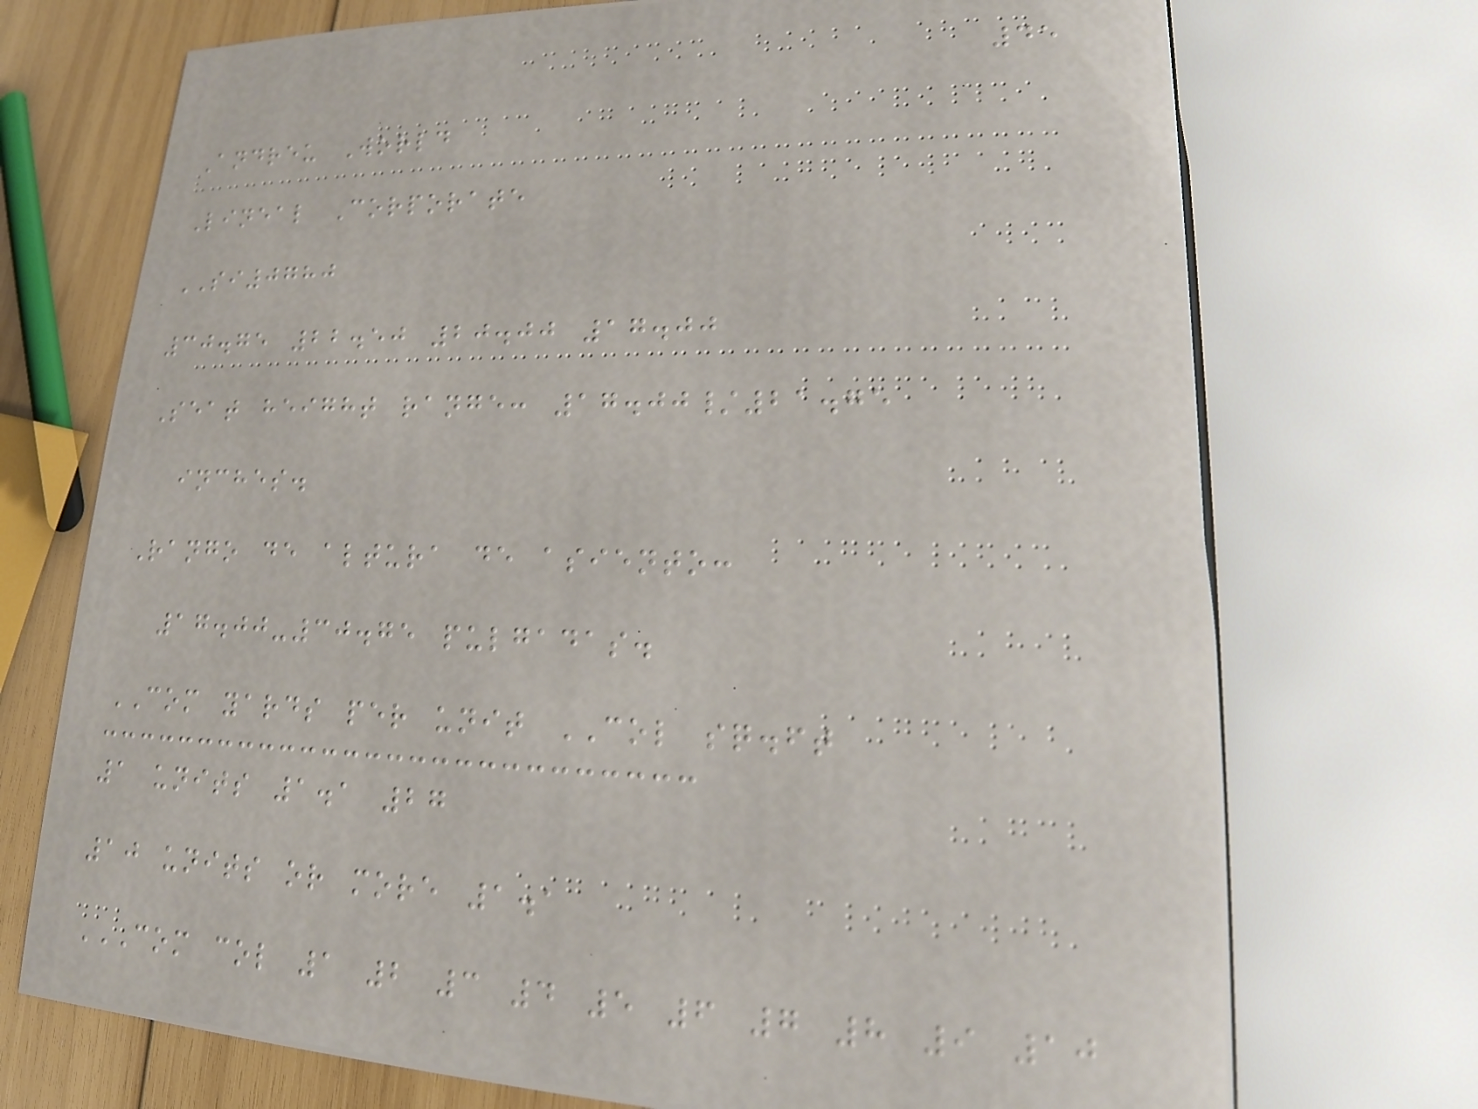45
Andreu World
Lineal Corporate
SI0780
30.75 22.50 20.00 17.00
Seat height range: 17.00/21.75
inches.
Rango de altura de asiento:
17.00-30.75 pulgadas.
COM yards per unit COL sq.ft
1 units 1.1 27
10 units or more 1.1
COM COL 1 2 3 4 5 6 7 8 9 10
